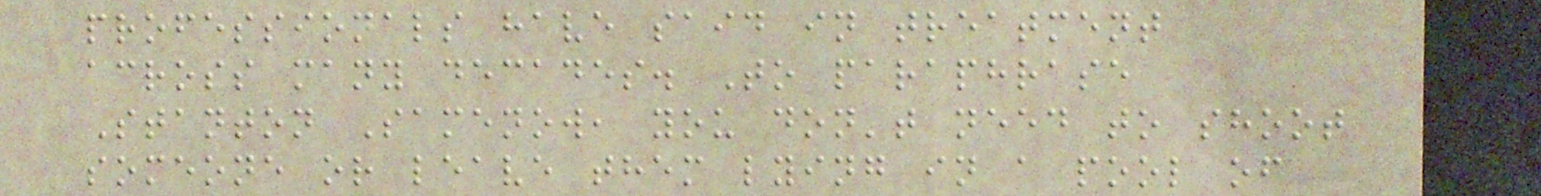professionals have said in treatment
across many decades. To paraphrase
Stanton Samenow, you don't need to shoot
someone or leave them lying in a pool of
